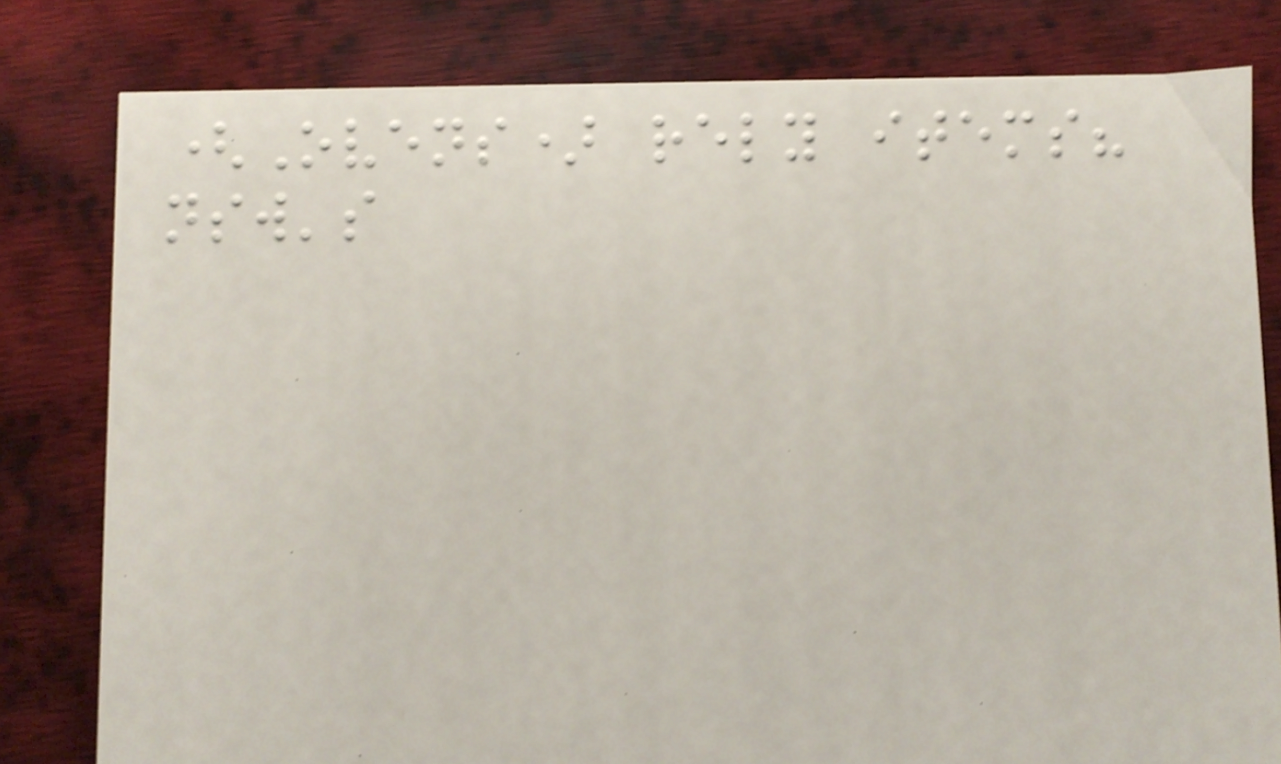(Ovens) rely items?
nsw's
